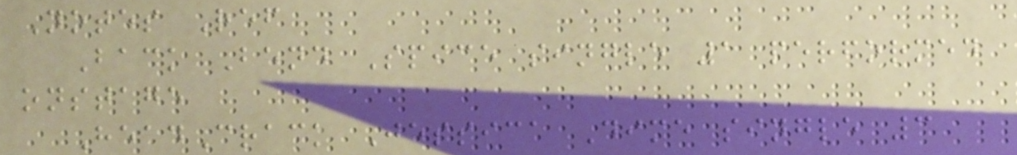Notes Ref
Back Bend Spice single 1 performed
onstage
HeadCrack Jessica Dime single 3
